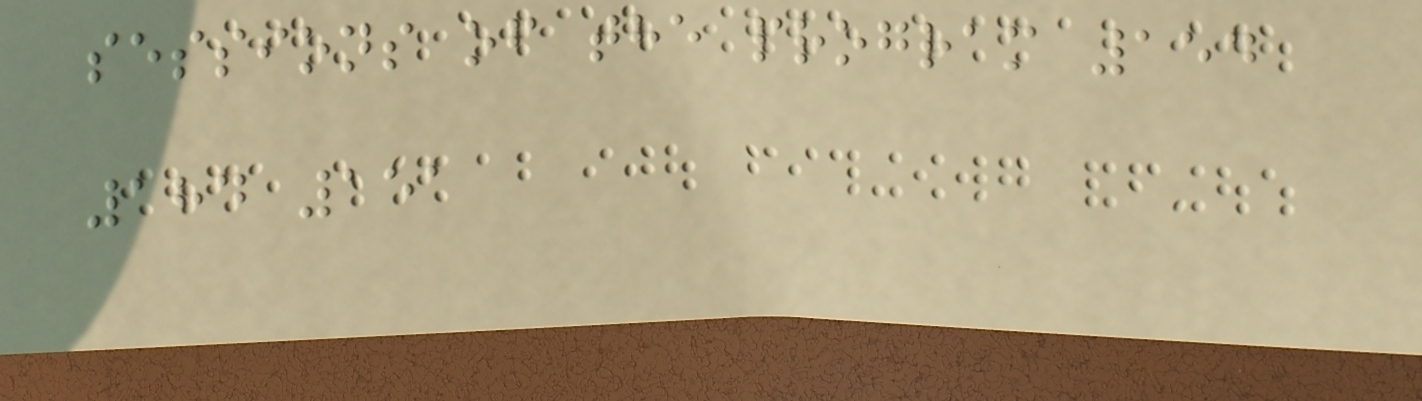sessions of the program 154
184 151
